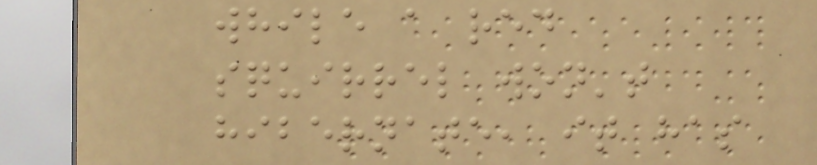while a red
squirrel won't
hibernate, it has
